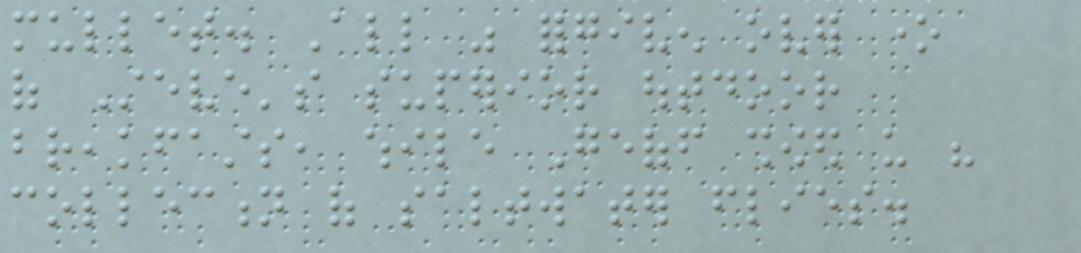mullet. All was forgiven over one
of Steve's superior outdoor
breakfasts, while Geoff showed us his
collection of saltwater flies.
